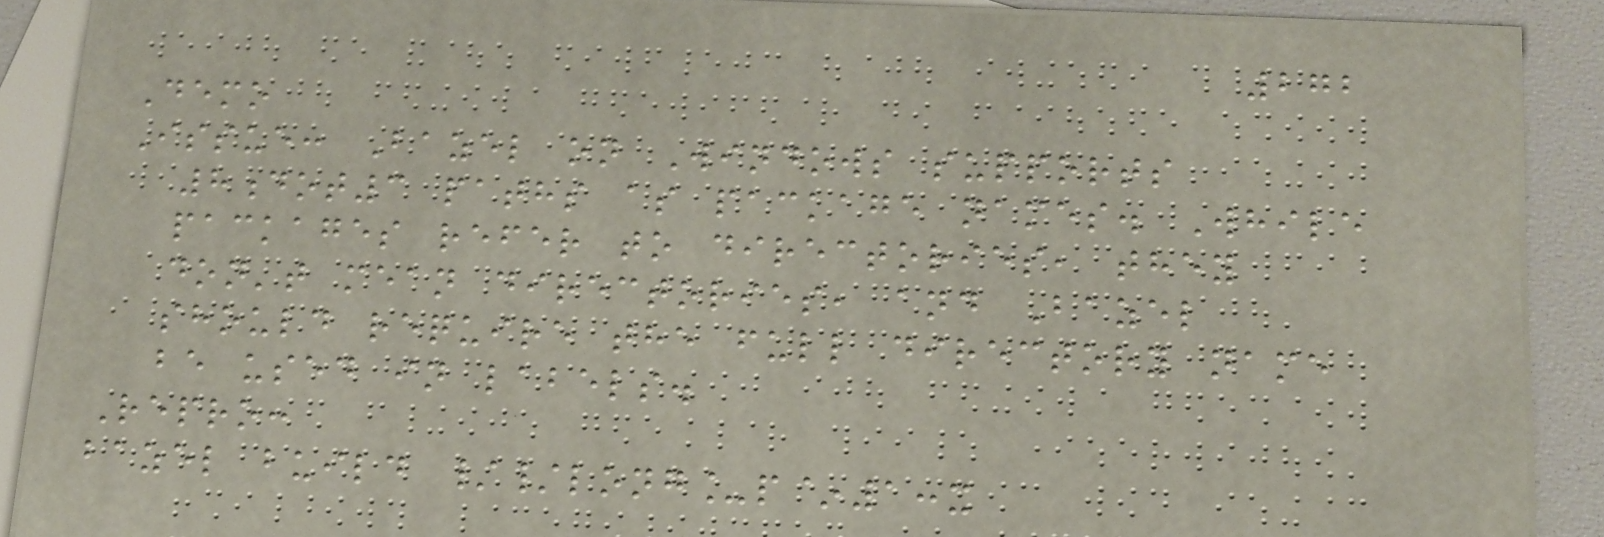272
Demo
Issue: Bazel on Windows supports
8dot3 paths as package names. While
packages refer to directories, they
don't mean directories, and Bazel
should require the full directory name
be used in labels.
Repro:
bazel build //long_p~1:x
